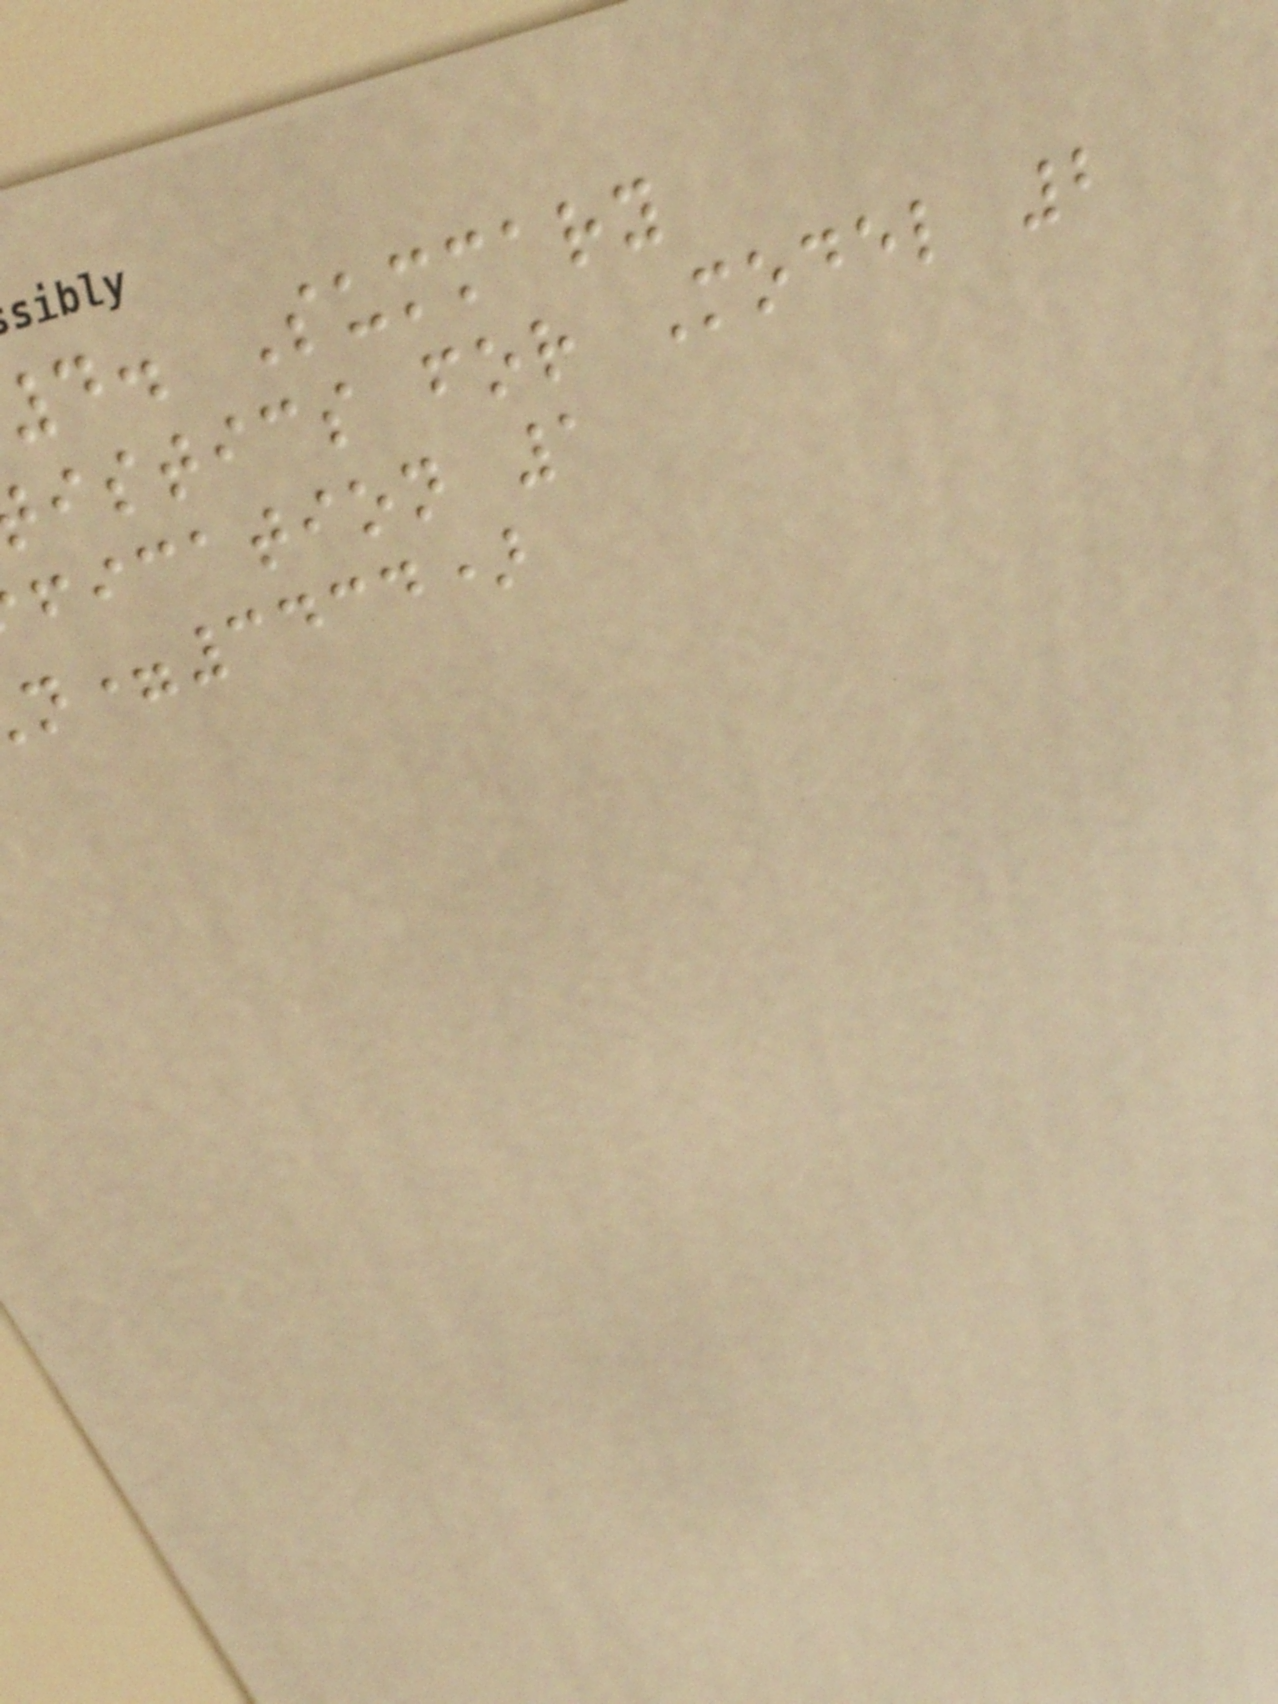d. Summary
istics for Model 2
fication 1
n=3434)
